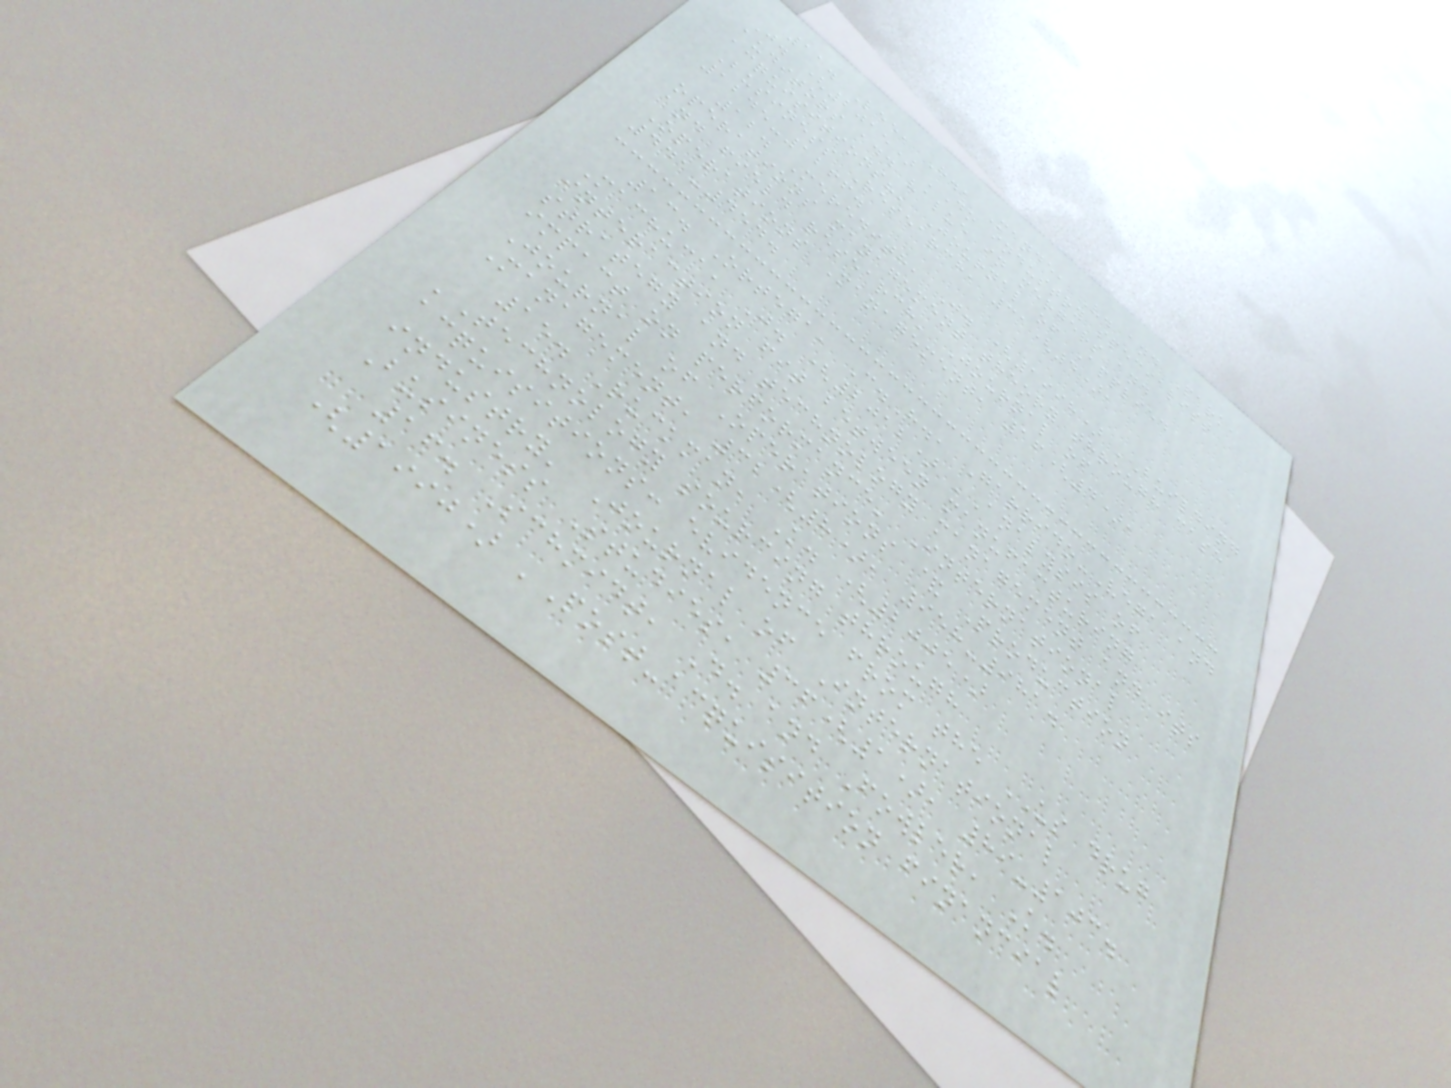11. Lee, H., Mande, V. and Park,
J. (2015) 'Do industry specialist
auditors add value in mergers and
acquisitions?' Journal of Applied
Business Research, 31(4),
1245-1266.
12. Meredith, J. (1998) 'Building
operations management theory through case
and field research' Journal of
Operations Management, 16(4),
441-454.
13. Ortega, C.H., Garrido-Vega and
Machuca, J. (2012) 'Analysis of
interaction fit between manufacturing
strategy and technology management and its
impact on performance' International
Journal of Operations & Production
Management, 32(8), 958-981.
15. Ruckman, K. (2005)
'Technology sourcing through
acquisitions: evidence from the US drug
industry' Journal of International
Business Studies, 36(1), 89-103.
16. Schmidt, D. and Fowler, K.
(1990) 'Post-acquisition financial
